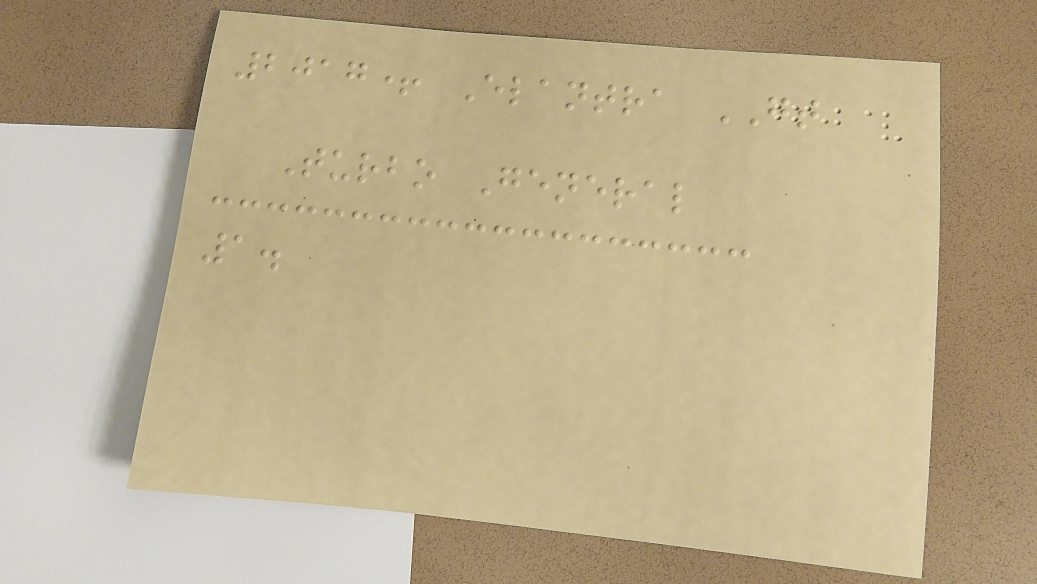2017+ Elantra GT
Turbo General
1.
